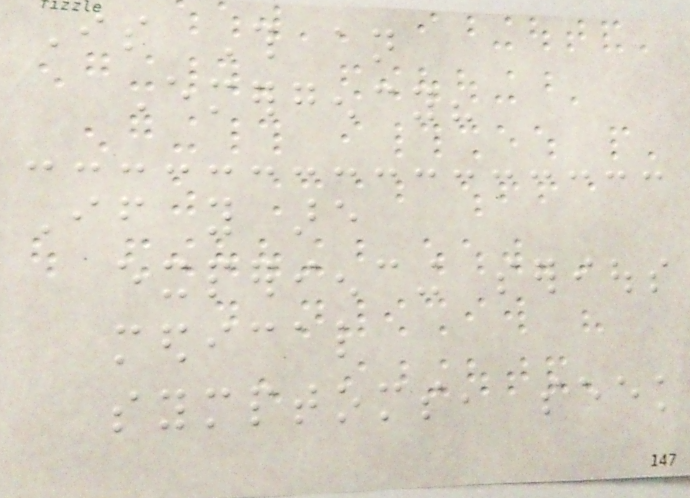Is This an
Emergency?
If you are
experiencing serious
medical
symptoms, seek
